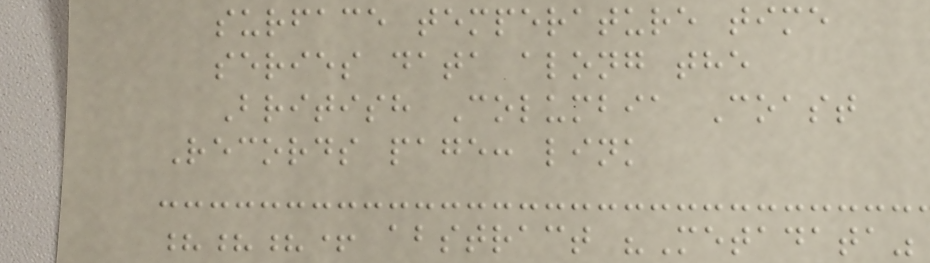surface temperature time
series data along the
British Columbia Coast
Records page: link
???+ abstract "Metadata"
